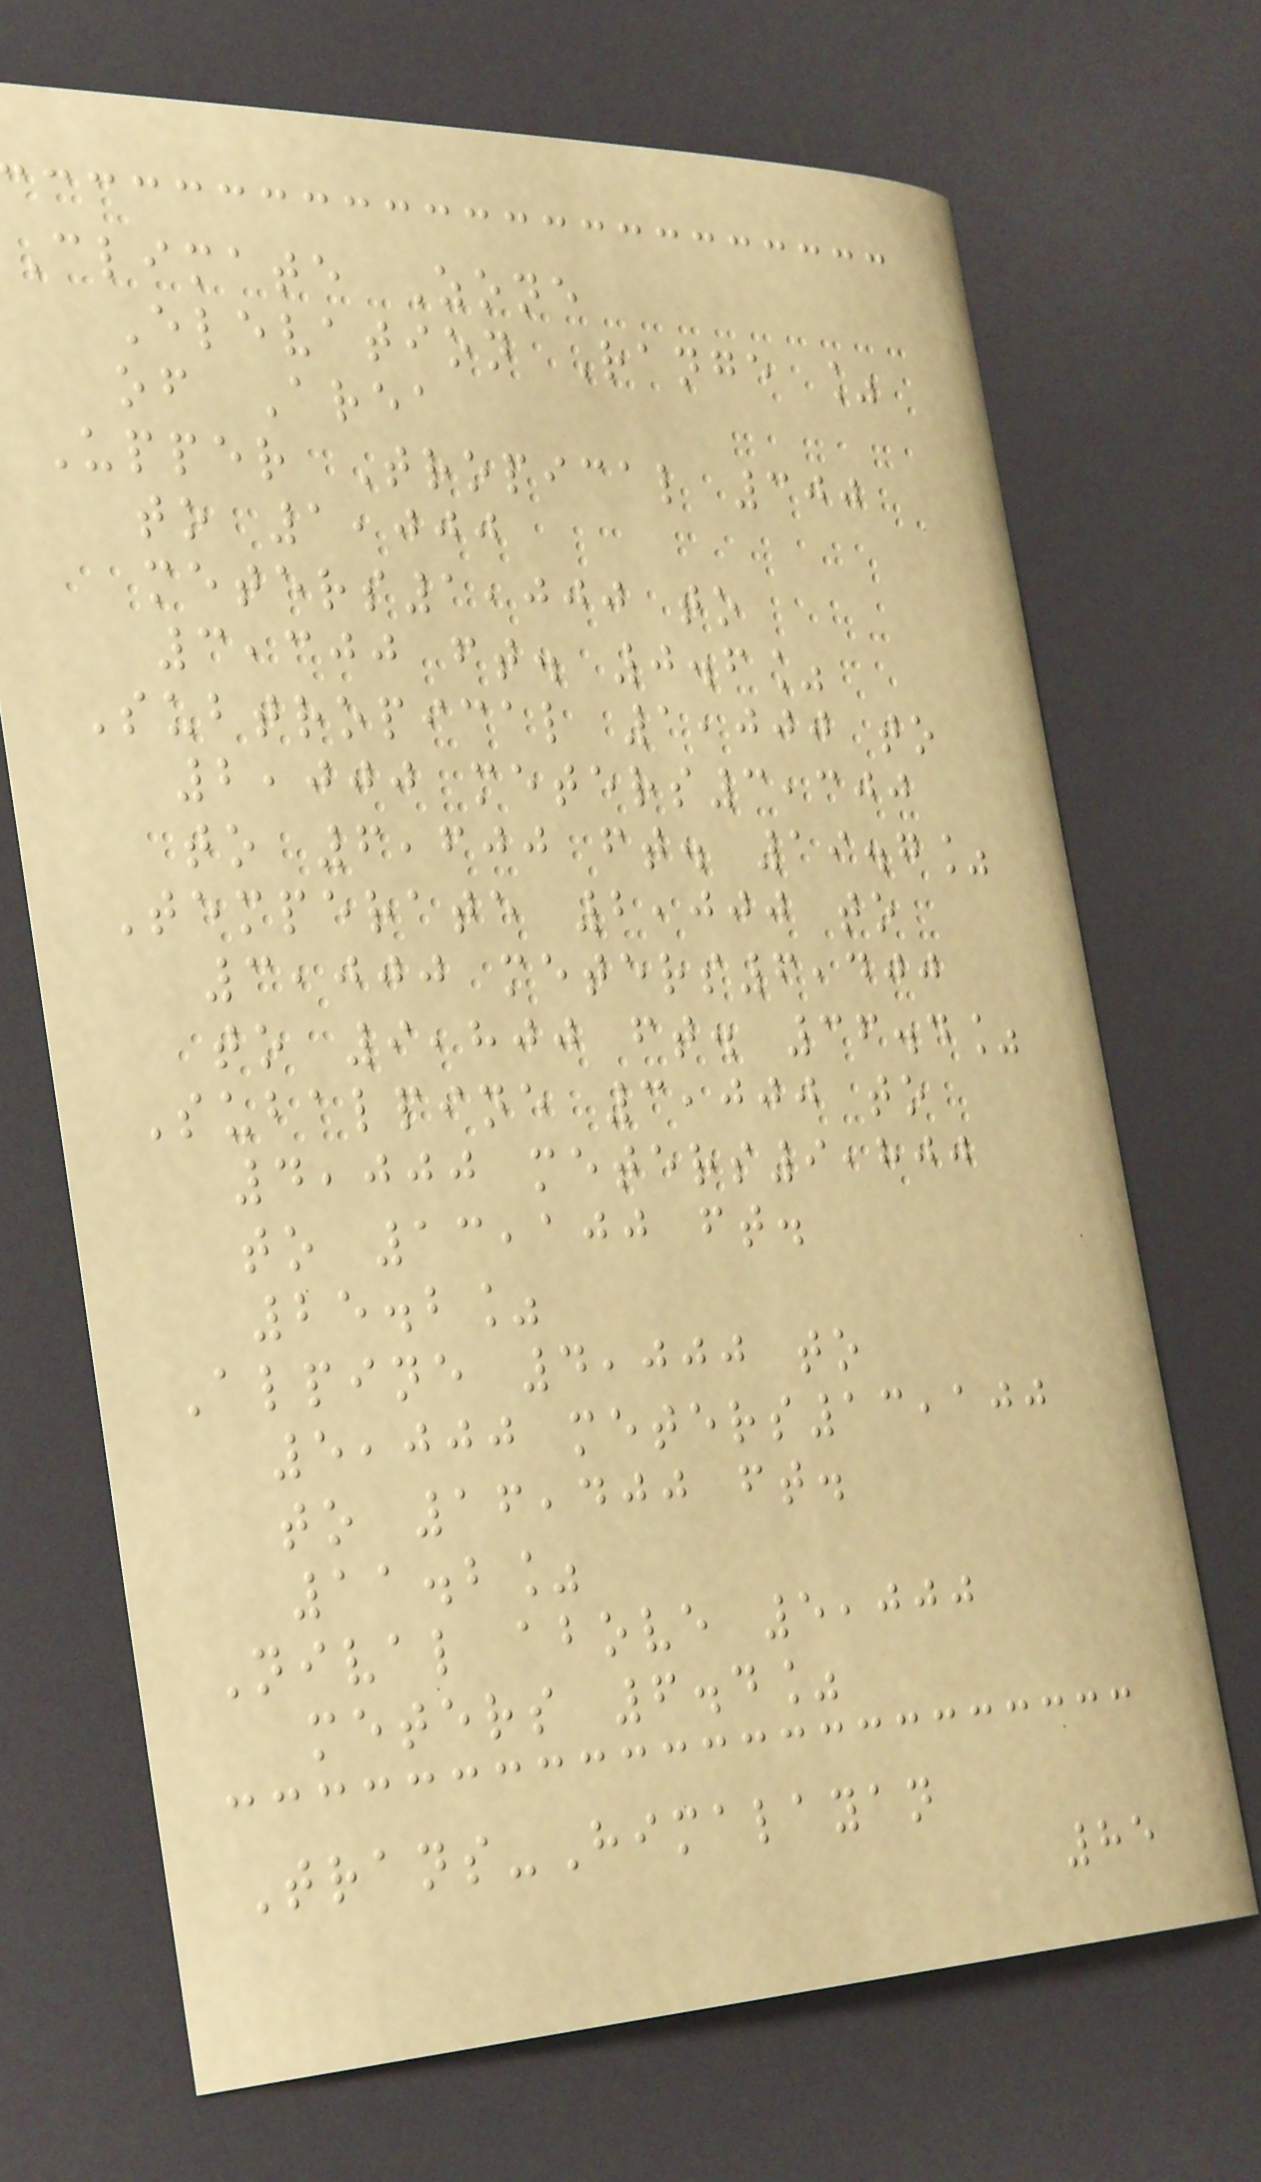Climate Zone
Elevation Range %
of Area
Upper Tropical 300
to 1,000
meters1,000 to
3,300 ft. 0.6%
Subtropical 1,000 to
2,000 meters3,300
to 6,600 ft. 19.7%
Temperate 2,000 to
3,000 meters6,400
to 9,800 ft. 36.4%
Subalpine 3,000 to
4,000 meters9,800
to 13,100 ft.
25.2%
Alpine 4,000 to
5,000 meters13,100
to 16,400 ft.
11.2%
Nival above 5,000
meters 6.4%
Trans-Himalayan
85
